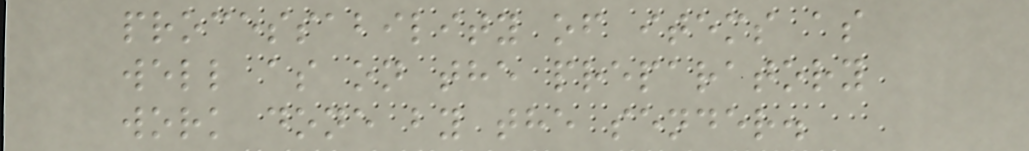processability of items as
well as on the preparatory
work done by the sender.
